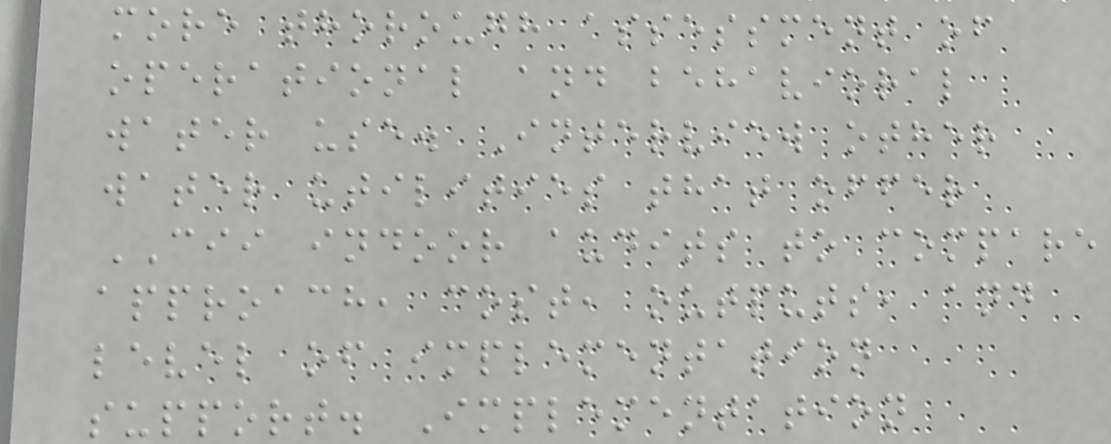more thorough assessment of
operational and behavioral
water use. Interview other
water utilities that offer
CII indoor audits to compare
approach, cost, outputs, and
level of implementation
support. Implementation
